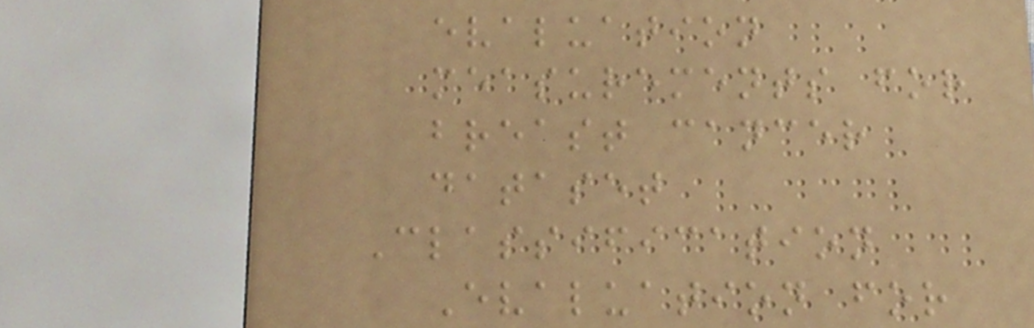evaluation
measurements for
breast cancer
dataset
Classification
Evaluation for
